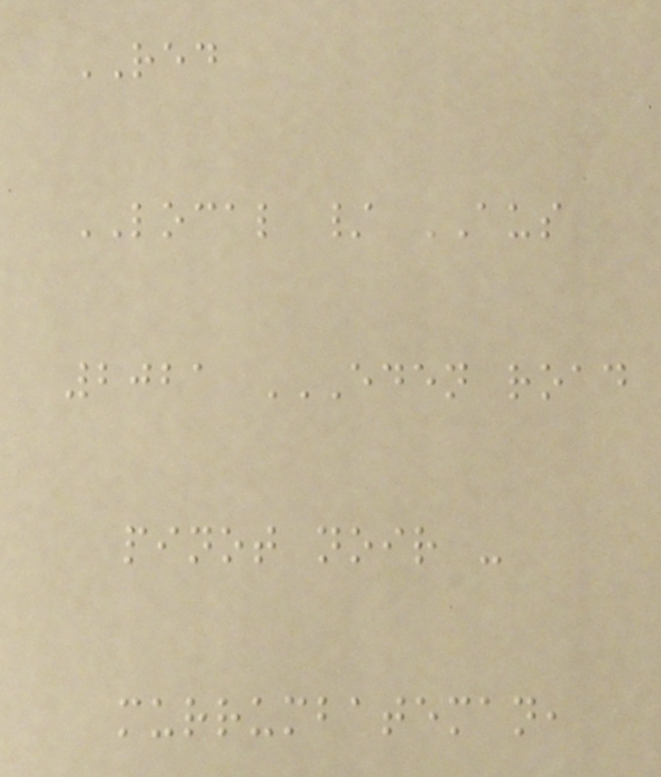RED
LOCAL / AUS
2021 EDEN ROAD
PINOT NOIR -
MURRUMBATEMAN,
